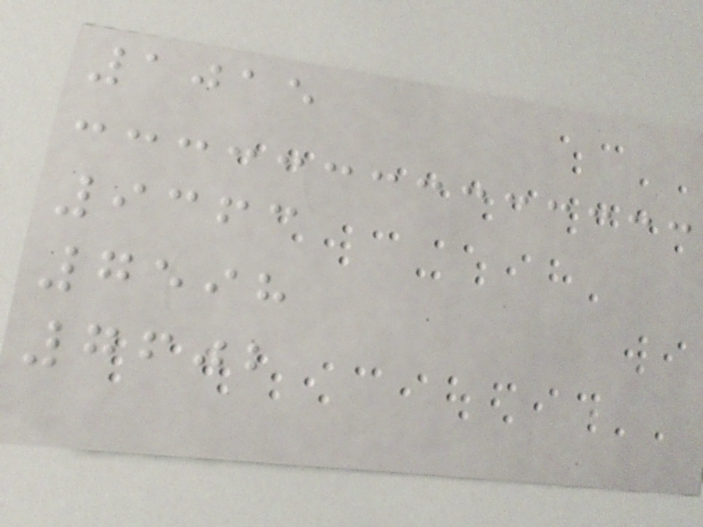1015
9363
7598
7602
